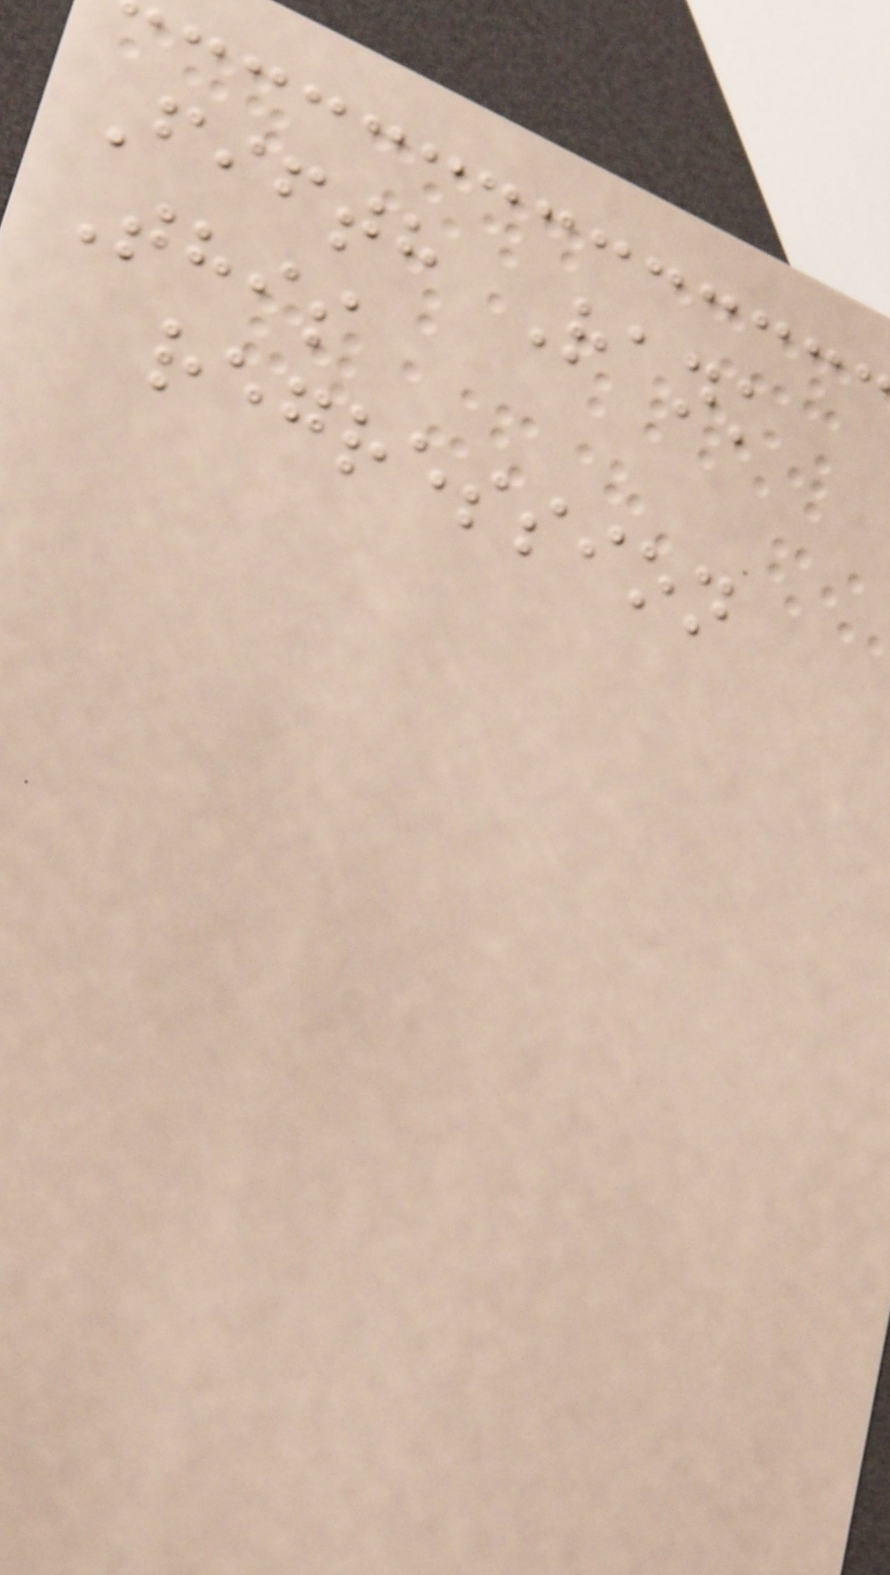Fifth Rank
This
regression
